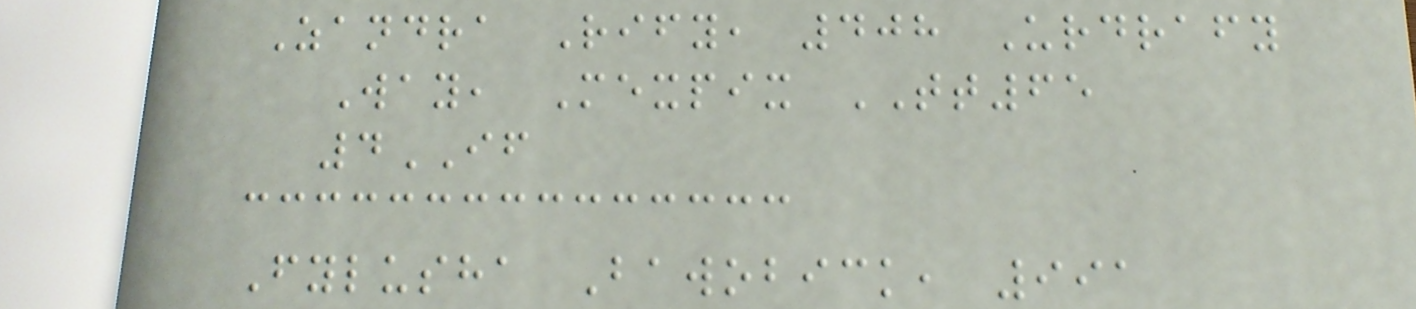Zandra Rify, 408 Urdrafy
Way, Mexpix TT65
4IF
Fylusha Bawobick, 991
